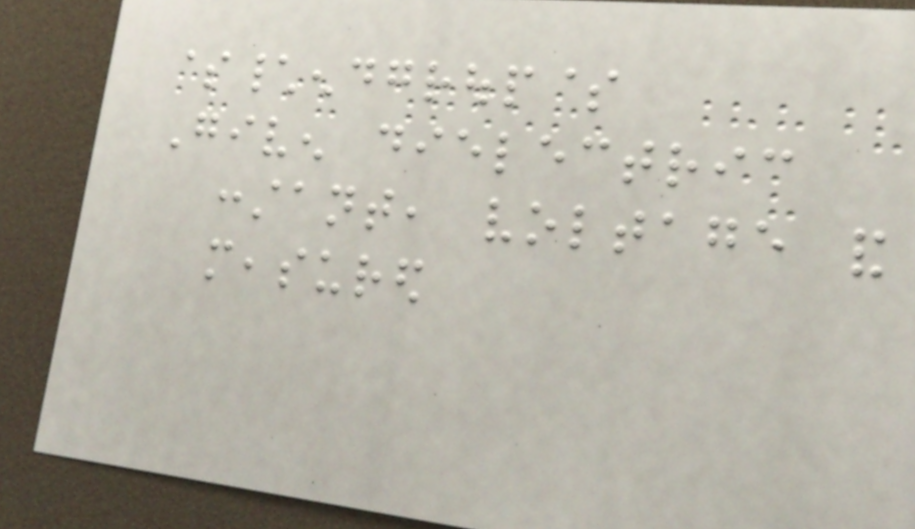$\endgroup$
Given dielectric
constant, voltage and
measured
